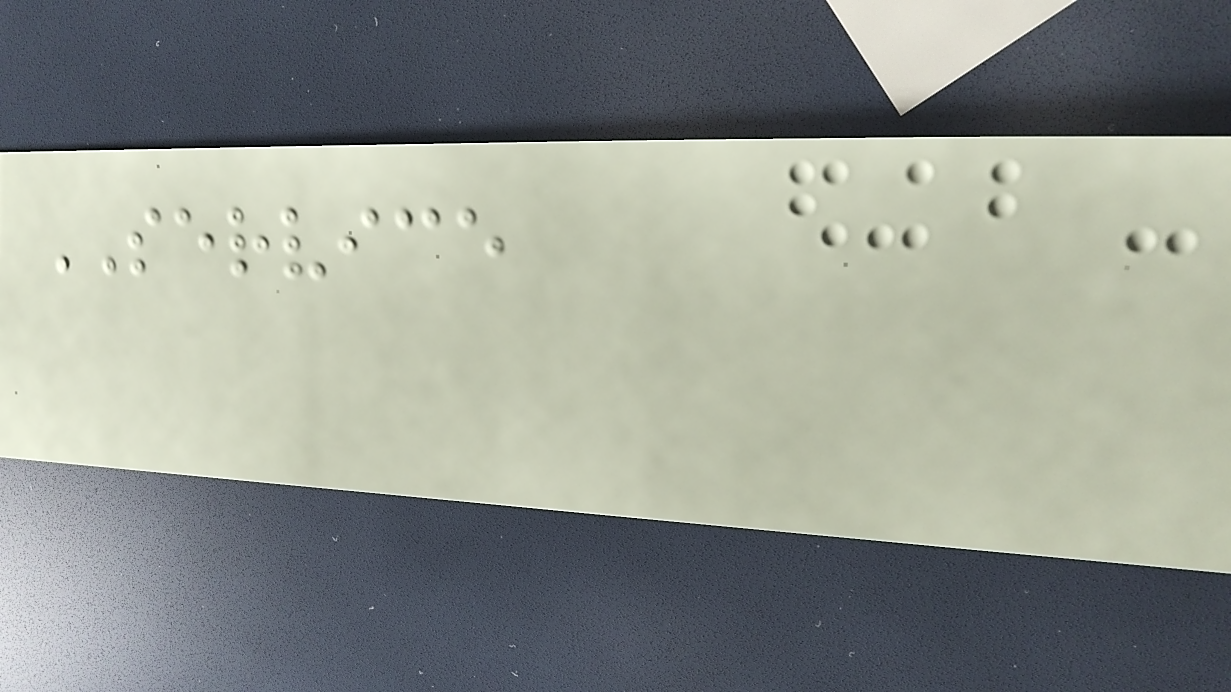SERVICE
